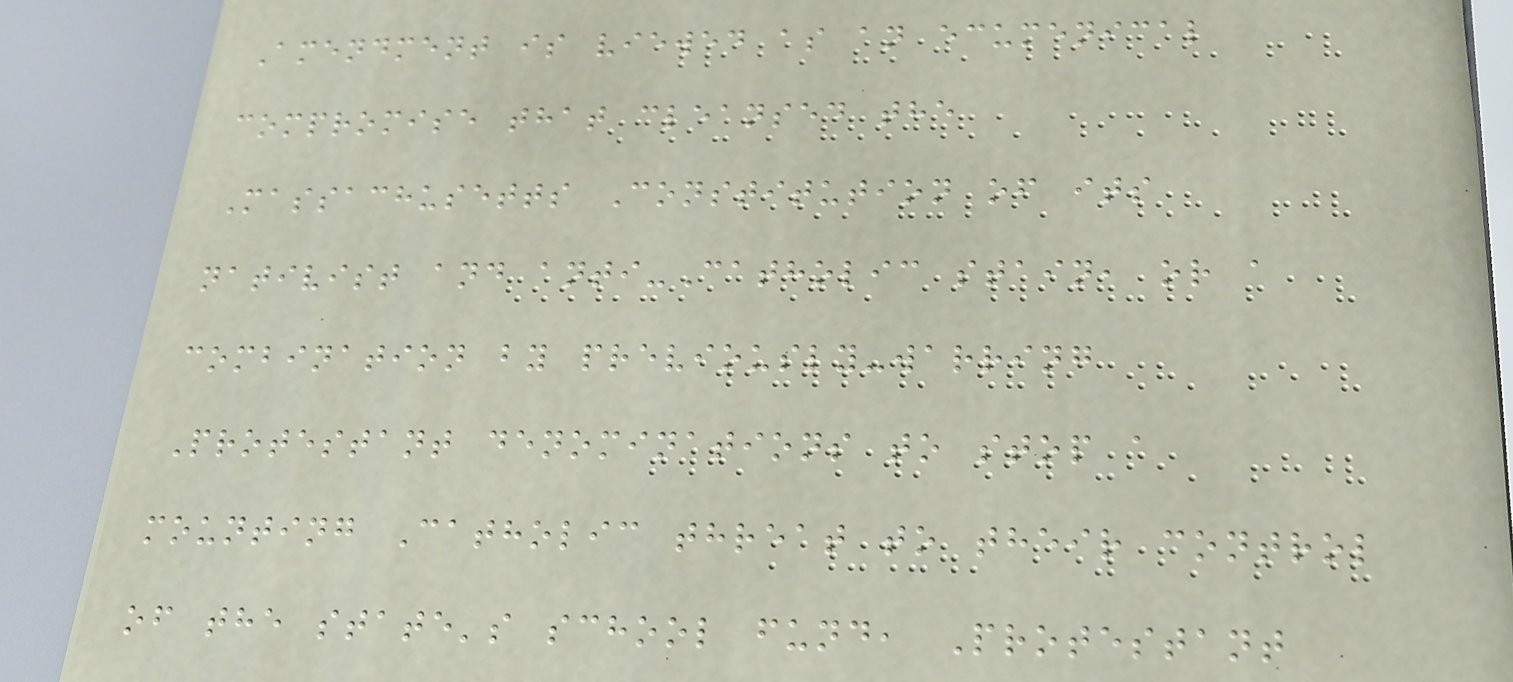Amendment is viewed as an ecumenical
compromise that cleansed the
Massachusetts Constitution of its
nativist and anti-Catholic stain, or a
combination by previously-warring
Protestant denominations to stop a
mounting Catholic threat to their control
of the state's school fund, Protestant
